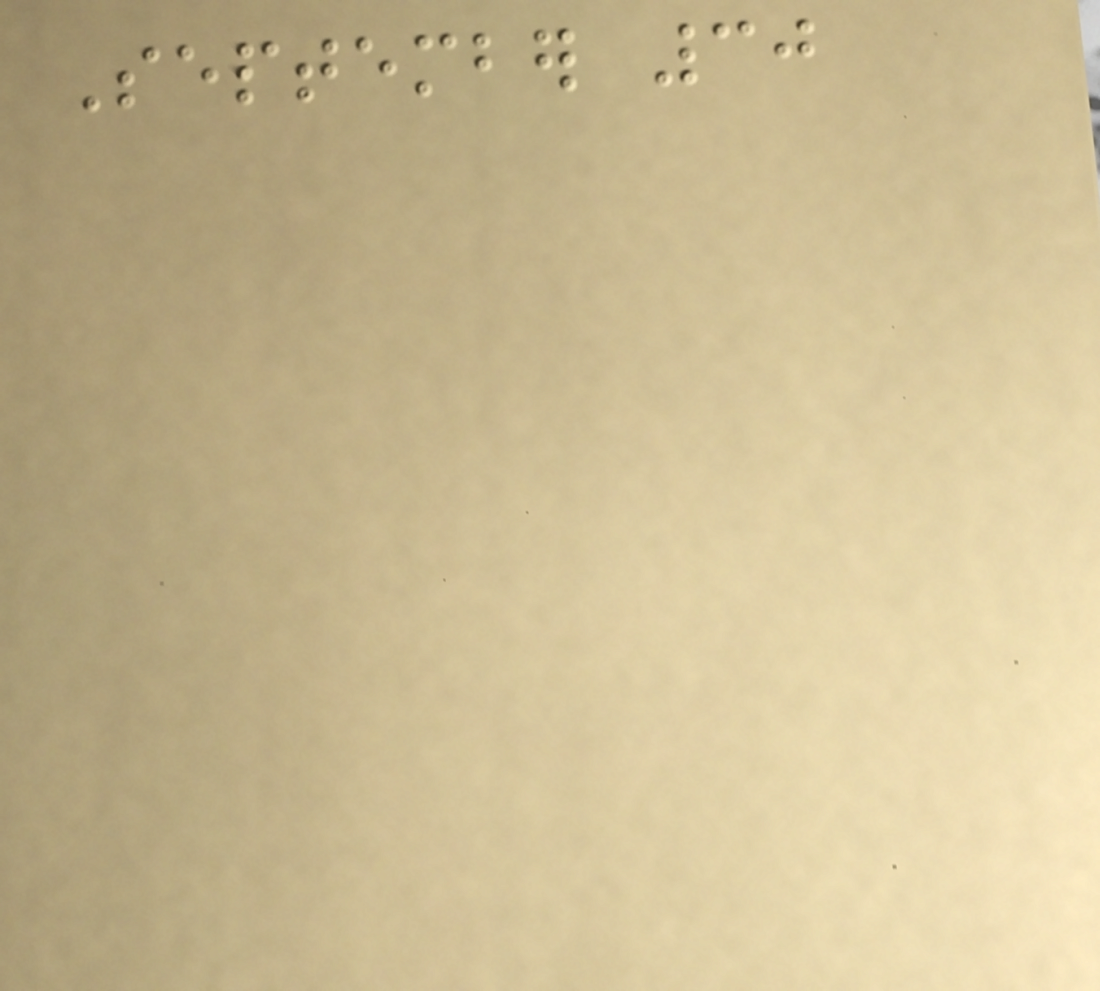September 30
